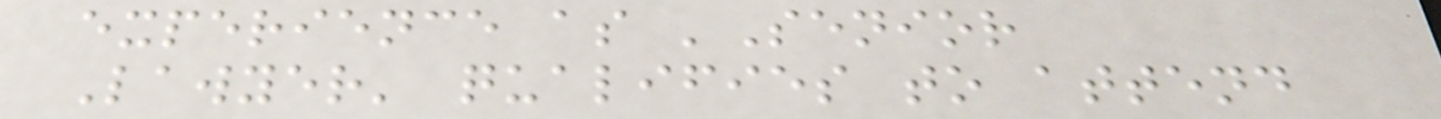experience as 'Senior
Lawyer' qualifies to attend
